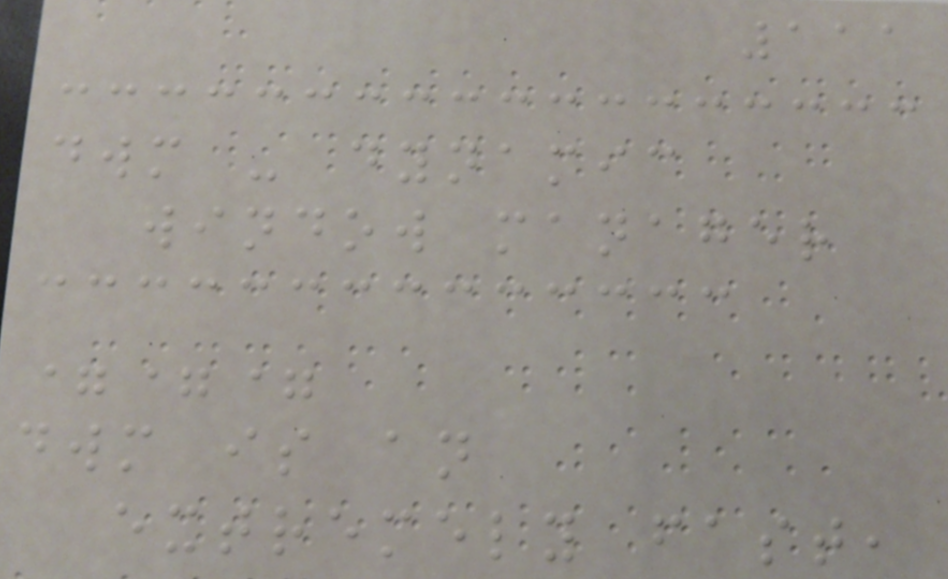111
dwm - dynamic
window manager
===
dwm is an
extremely fast,
